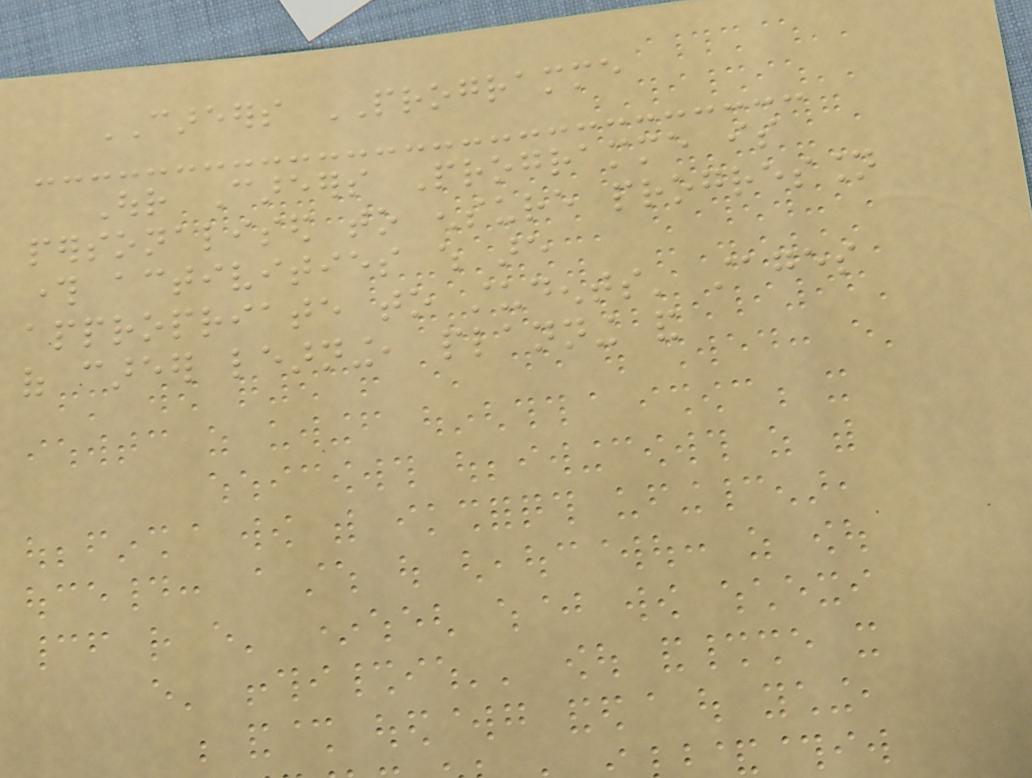CAREERS PROGRAMME
Our Careers Programme is
personalised to ensure progression
through activities which are
appropriate to students' stages
of career learning, planning and
